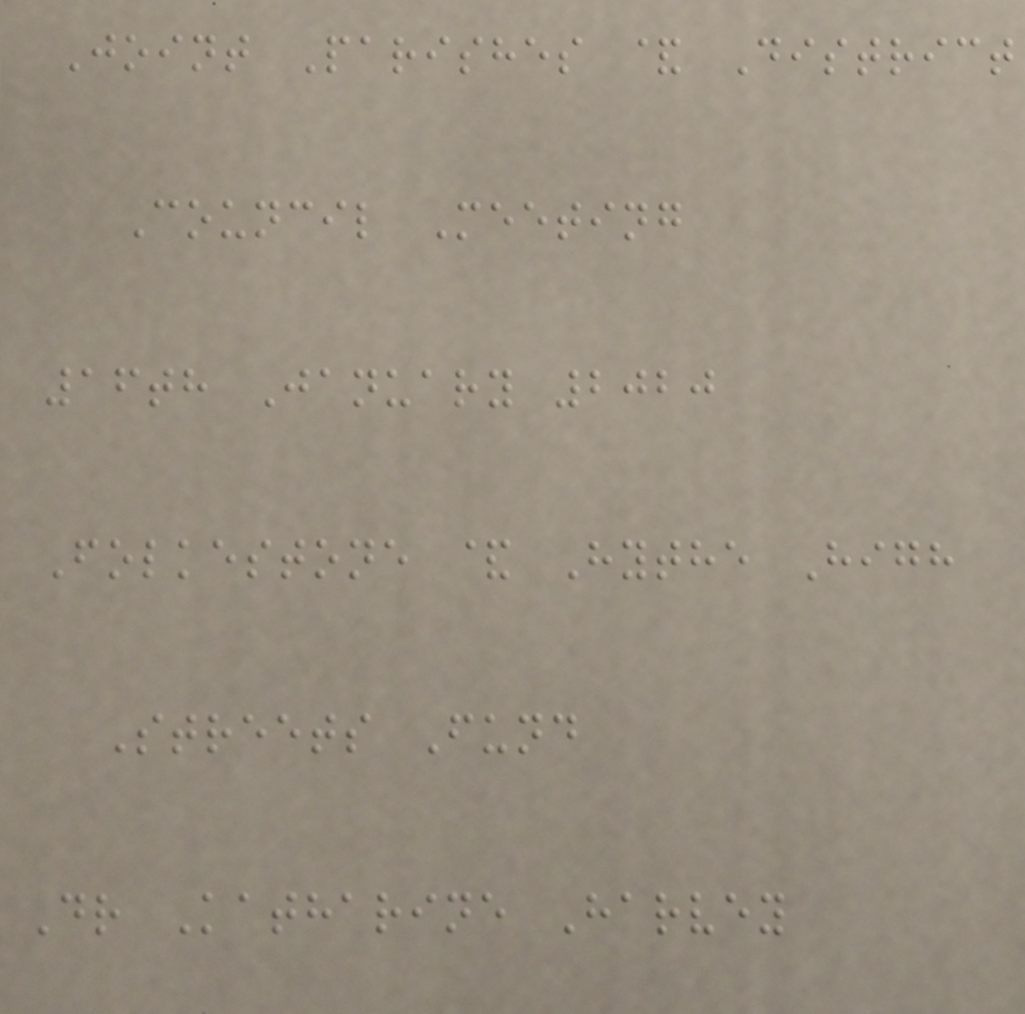Joint Parishes & District
Council Meeting
16th January 2020
Folkestone & Hythe High
Streets Fund
Dr Katharine Harvey
